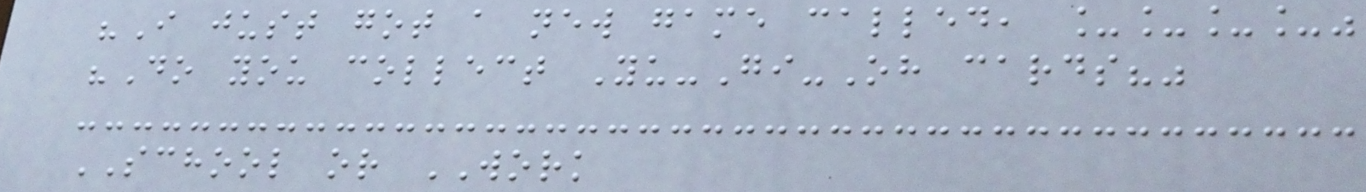"I just got a new game called, ____"
"Do you collect Yu-Gi-Oh cards?"
SCHOOL or WORK
